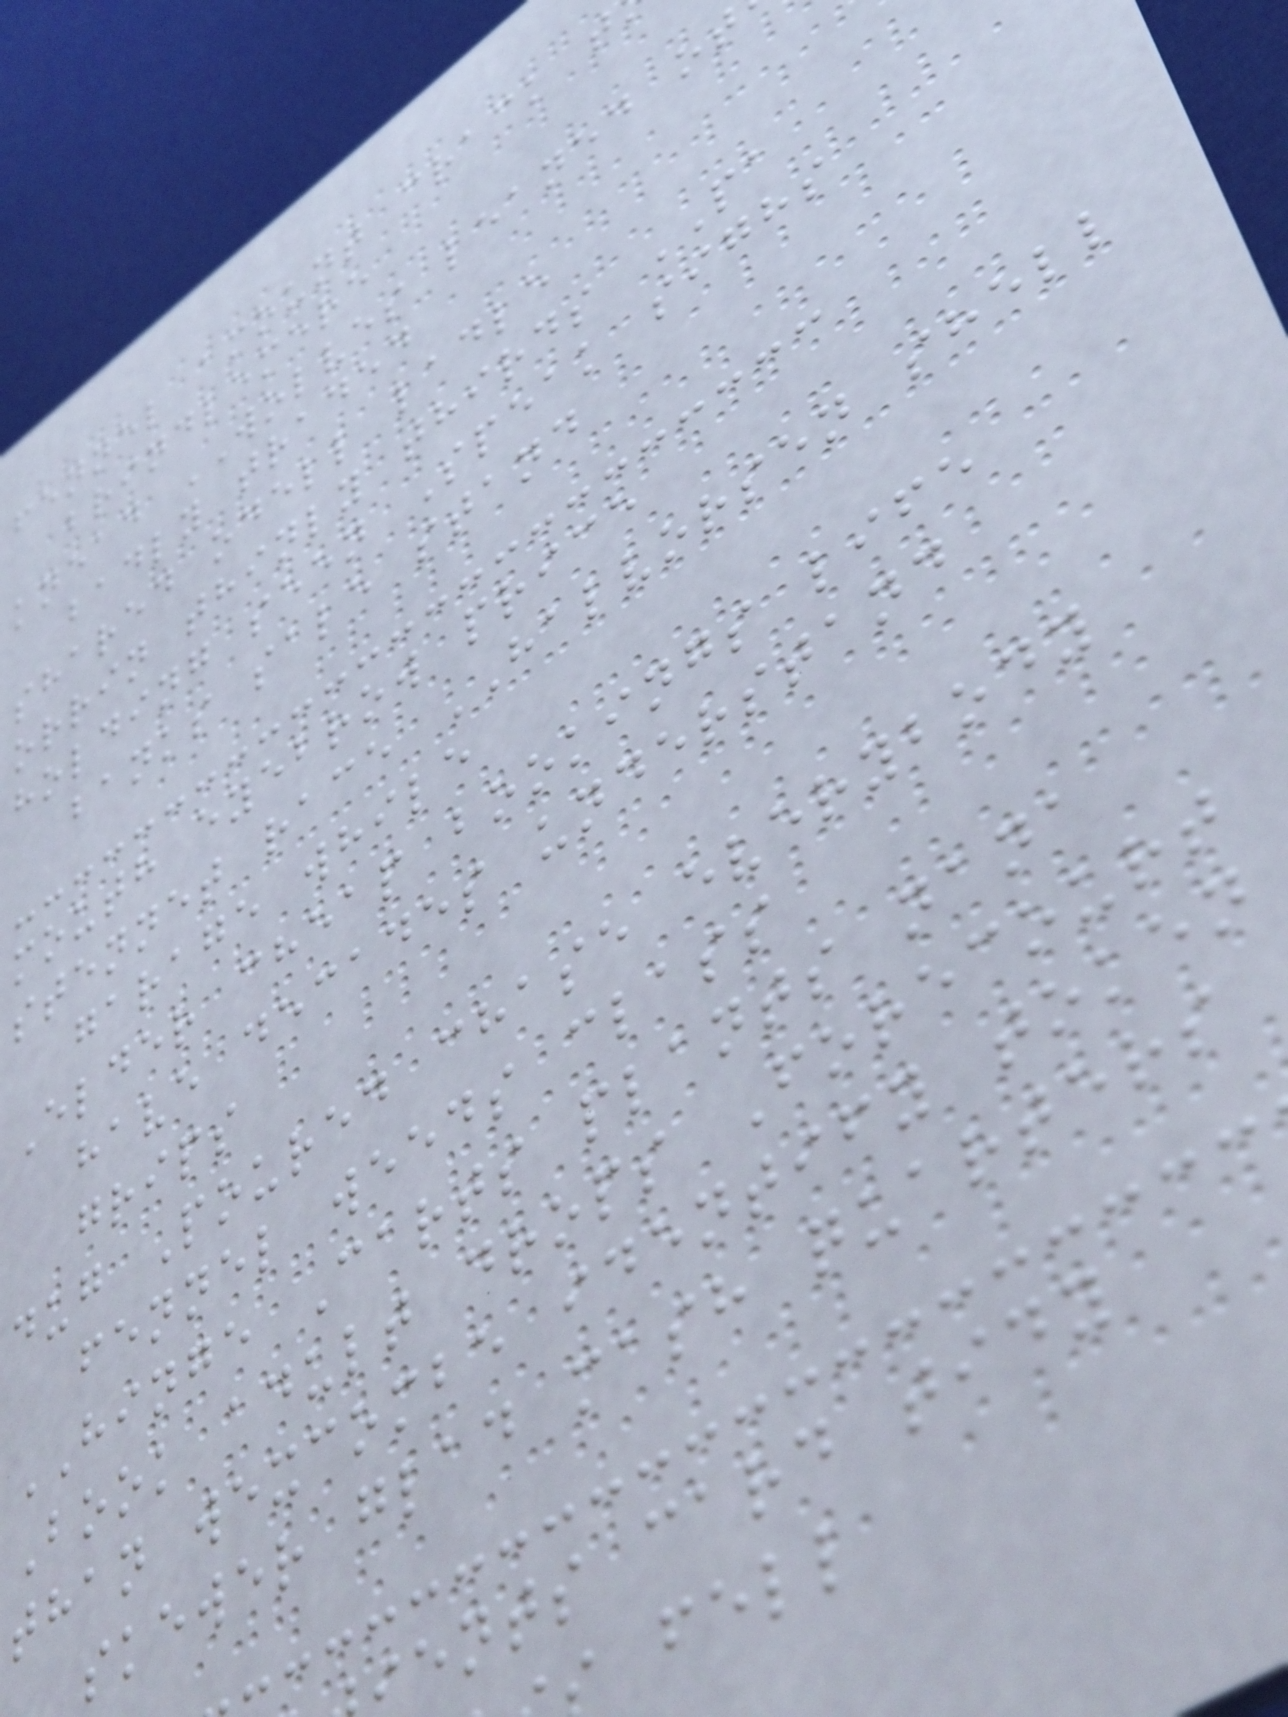fennel amount crack t
brindlemere
knead WOLVES leaned ot
badly traded
shared odell ladle
orrin thinly thirds PA
holding seen Speak sighs
banks sale stand
mouth eyebrow price
stennet race HALVORSEN shell
garage while
Elder cheap bookings life
have decades understand
grips
dug Poured chase everybody
fennel weeds class
HINGE Carts plants nana
Book adult drops Forecourt
than wexcombe identify token
skewer glad mash quarters
ents card tidy
